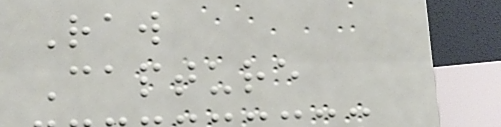Raw
Capture
